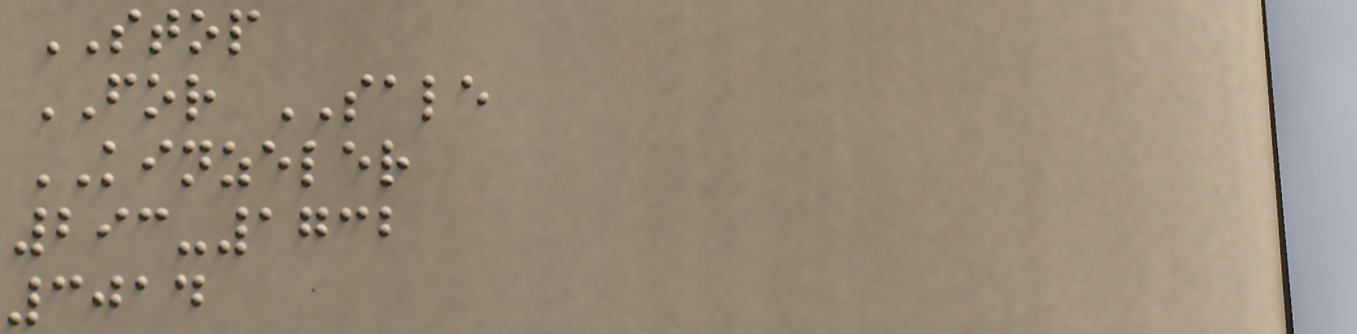STOP
FOR SALE
KINZELER
293-1732
3014
